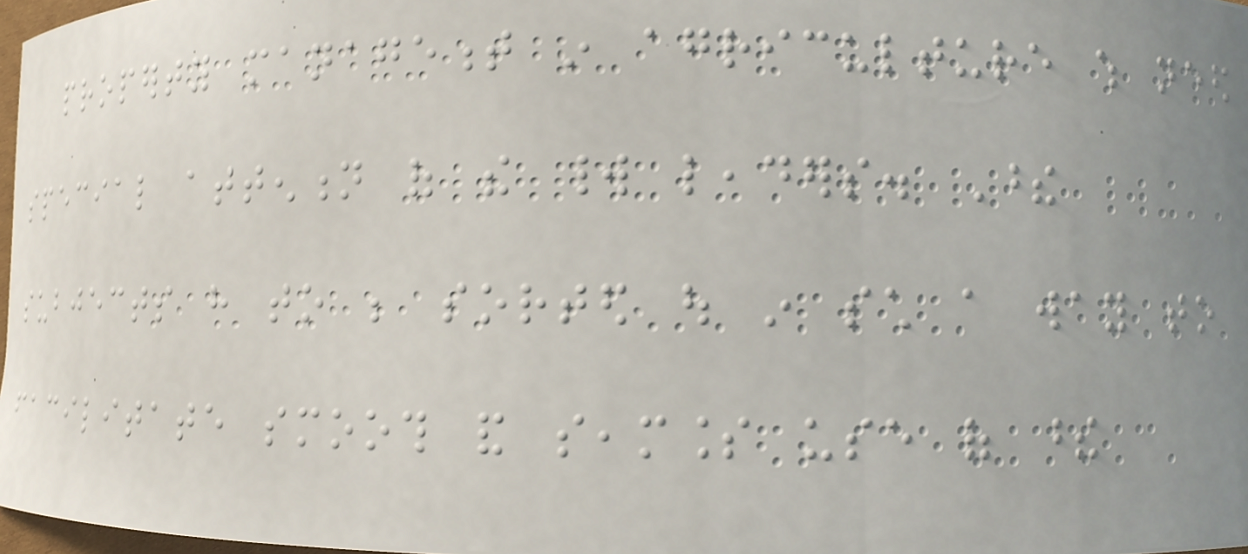property management in agriculture which need
special attention of the world leaders. These
subjects have to be sorted out in such a way to
facilitate smooth and seamless use of these
